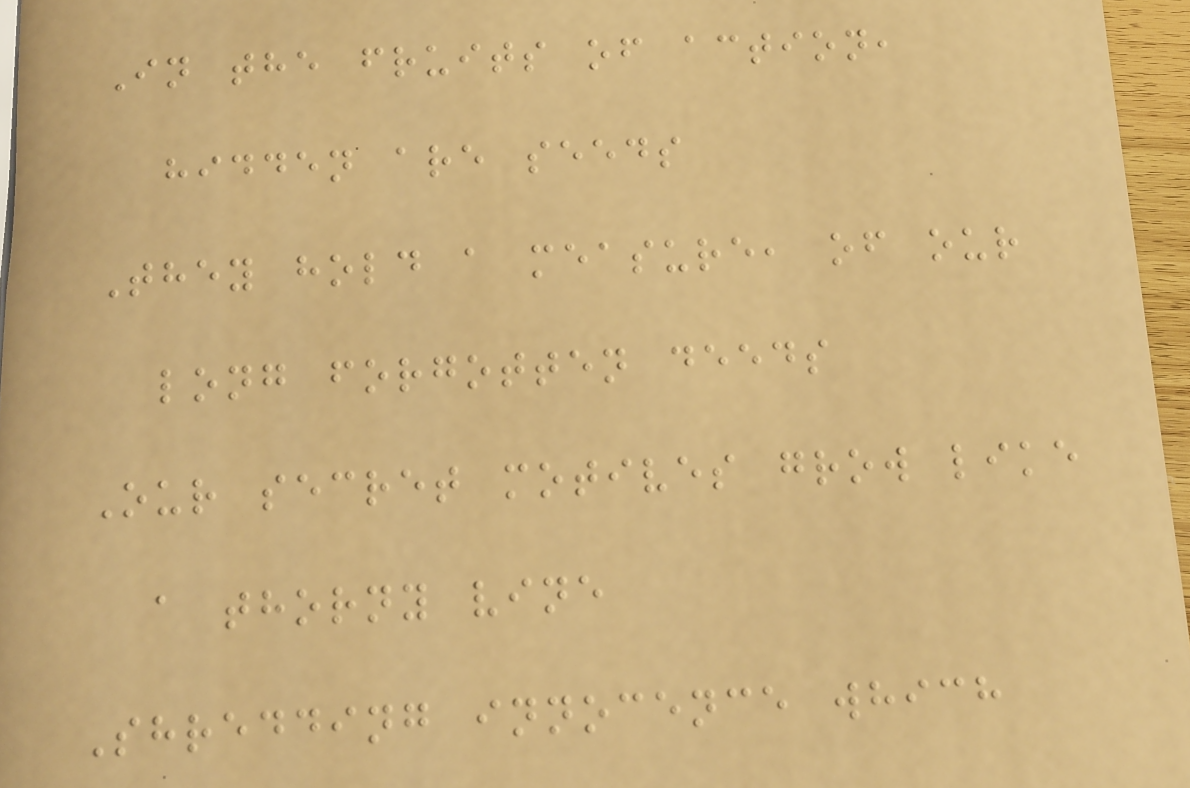In the fruits of action,
hidden are seeds
They hold a measure, of our
long forgotten deeds
Our secret motives grow like
a thorny vine
Shredding innocence which
